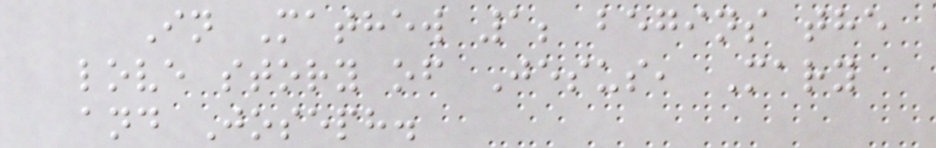In Mathew 1; begins the
love story of Jesus, Mary
and Joseph.
